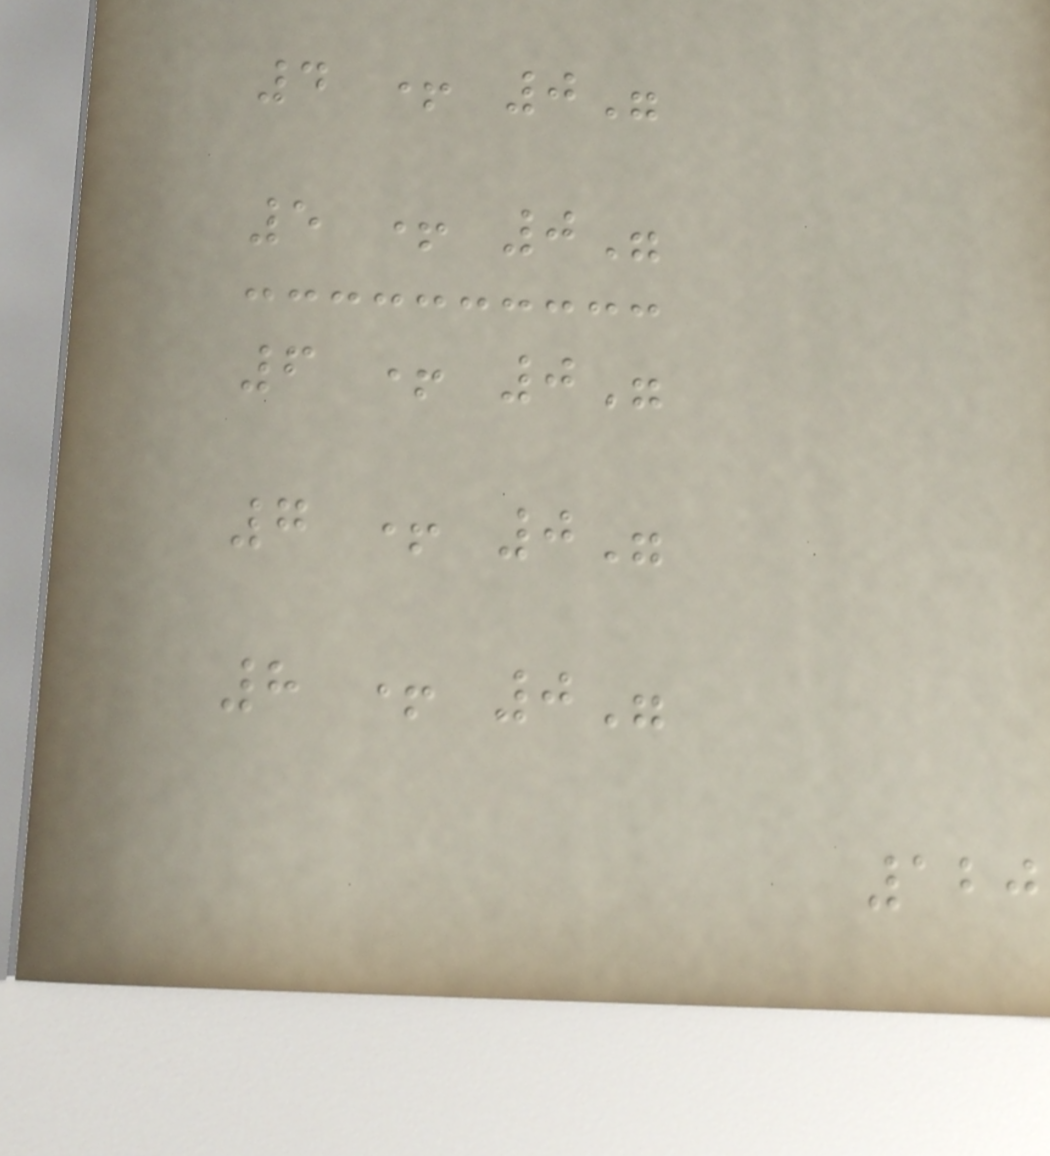4 + 0"
5 + 0"
6 + 0"
7 + 0"
8 + 0"
120
